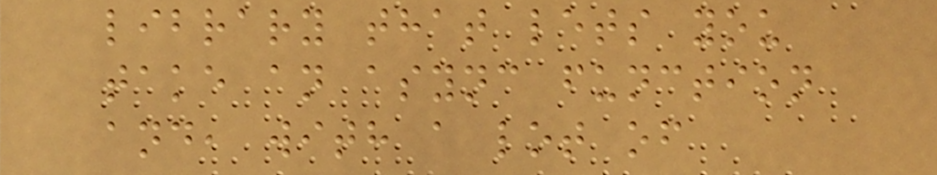library that lets you
take an async function
and, with a lot of
